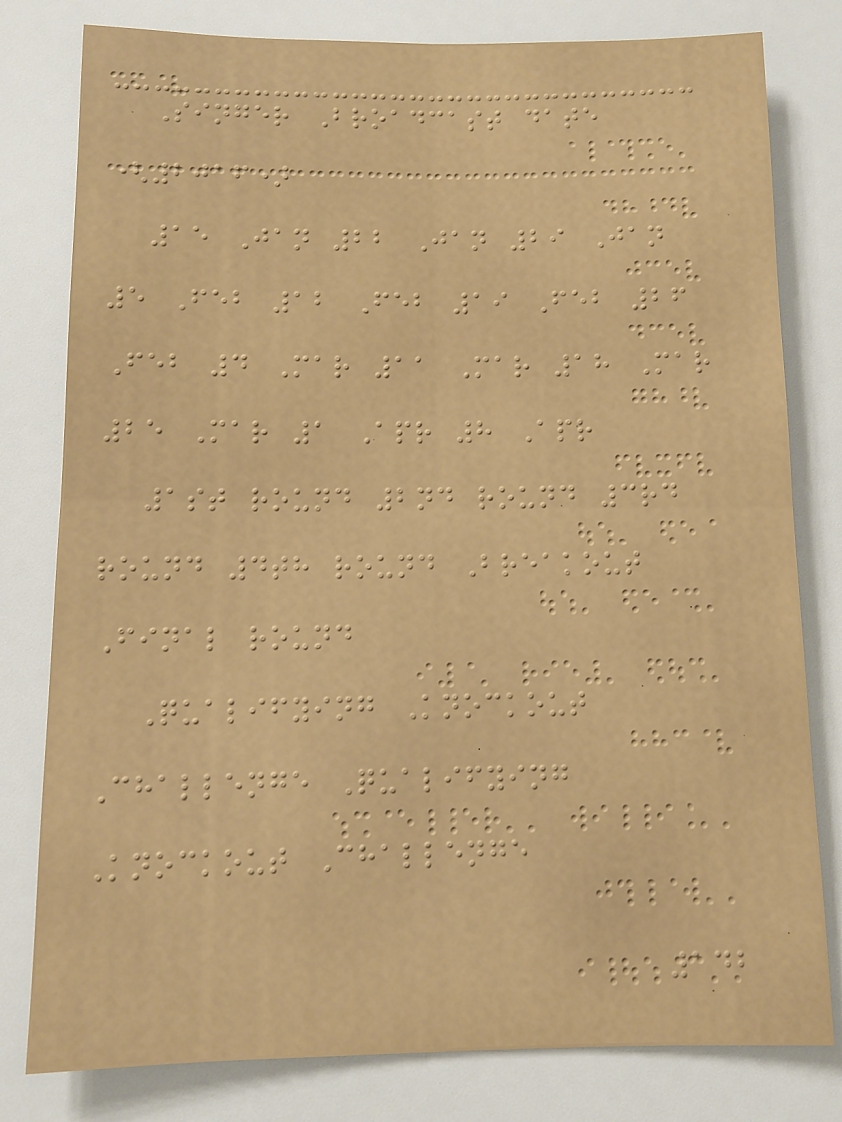Singer Broadcast date
(2016)
15 Jan 22 Jan 29 Jan
5 Feb 12 Feb 19 Feb 26
Feb 4 Mar 11 Mar 18 Mar
25 Mar 1 Apr 8 Apr
1st round 2nd round 3rd
round 4th round Breakout
Final round
Qualifying Knockout
Challenge Qualifying
Knockout Challenge
142
